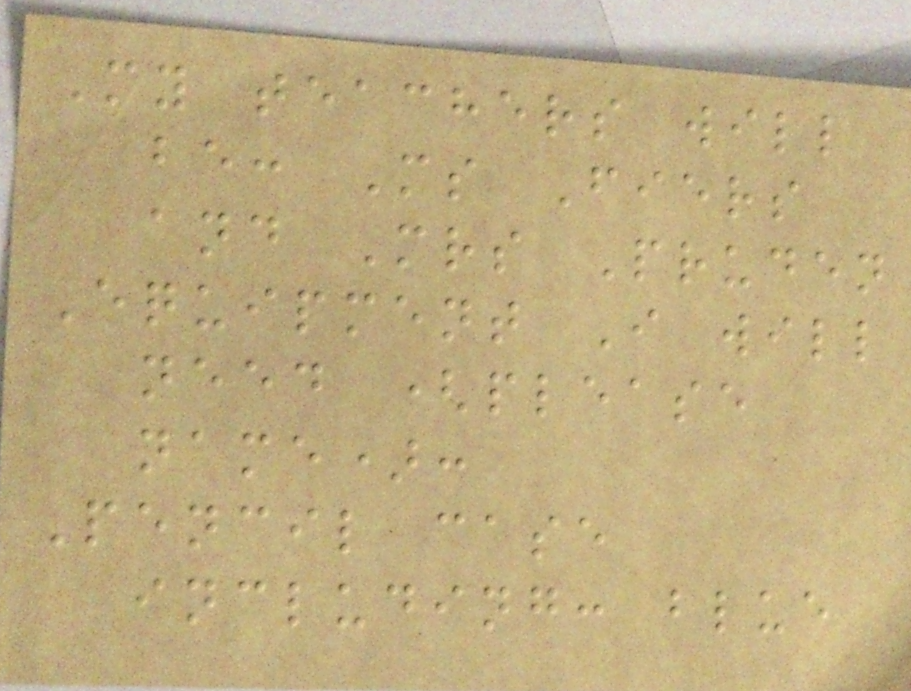My teachers will
be: Ms Fiers
and Mrs Pruden
Equipment I will
need (please
name):
Pencil case
including: blue
